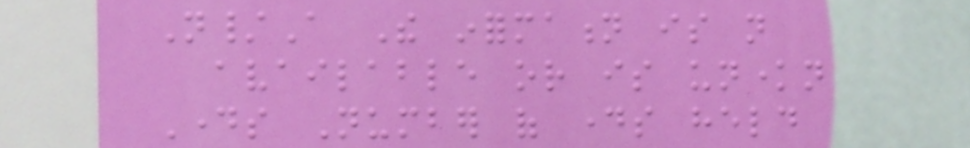N/A The information is not
available or is unknown
Days Number of days held
